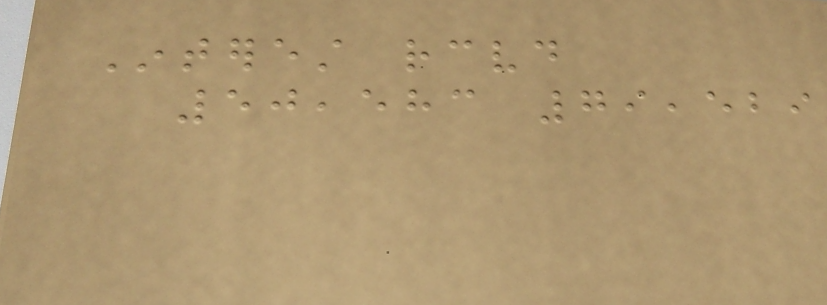Interest received
50,583 79,529
